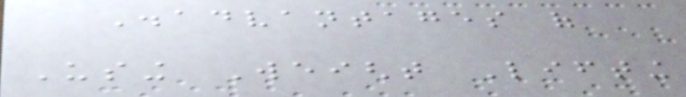Disadvantages of
Using Weight Lifting
